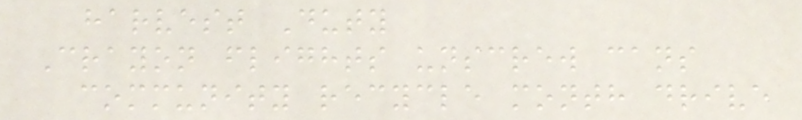harvest Duty
Crayon flights unscrew cans
community recycle month drive
